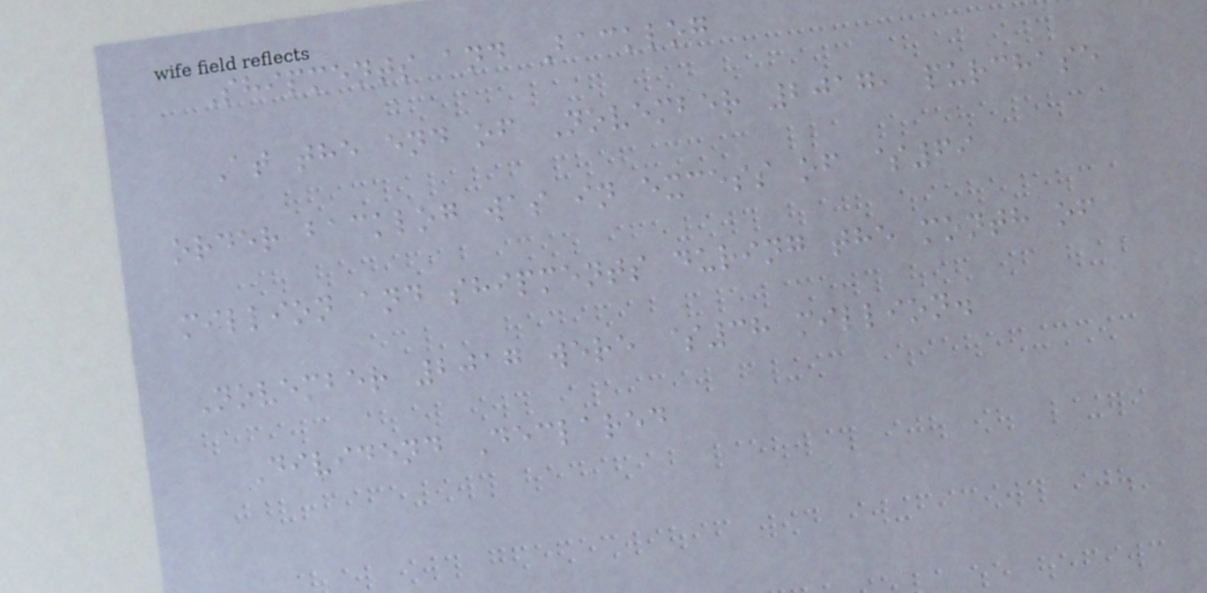Shipments and Backlog
At the end of November 2017, purchase
order backlog was in excess of $69
million and shipments during the month of
November 2017 were $38 million.
Dividend Declared
